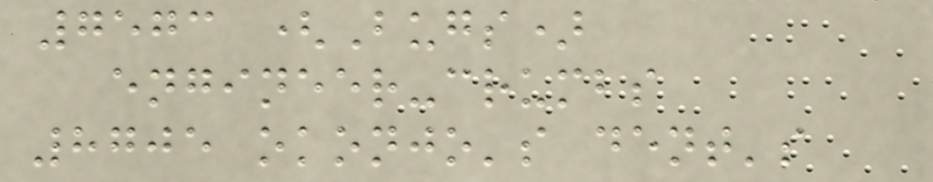7573 (Bugs)
engineer-crumbs
8705 okonjo's dent's
